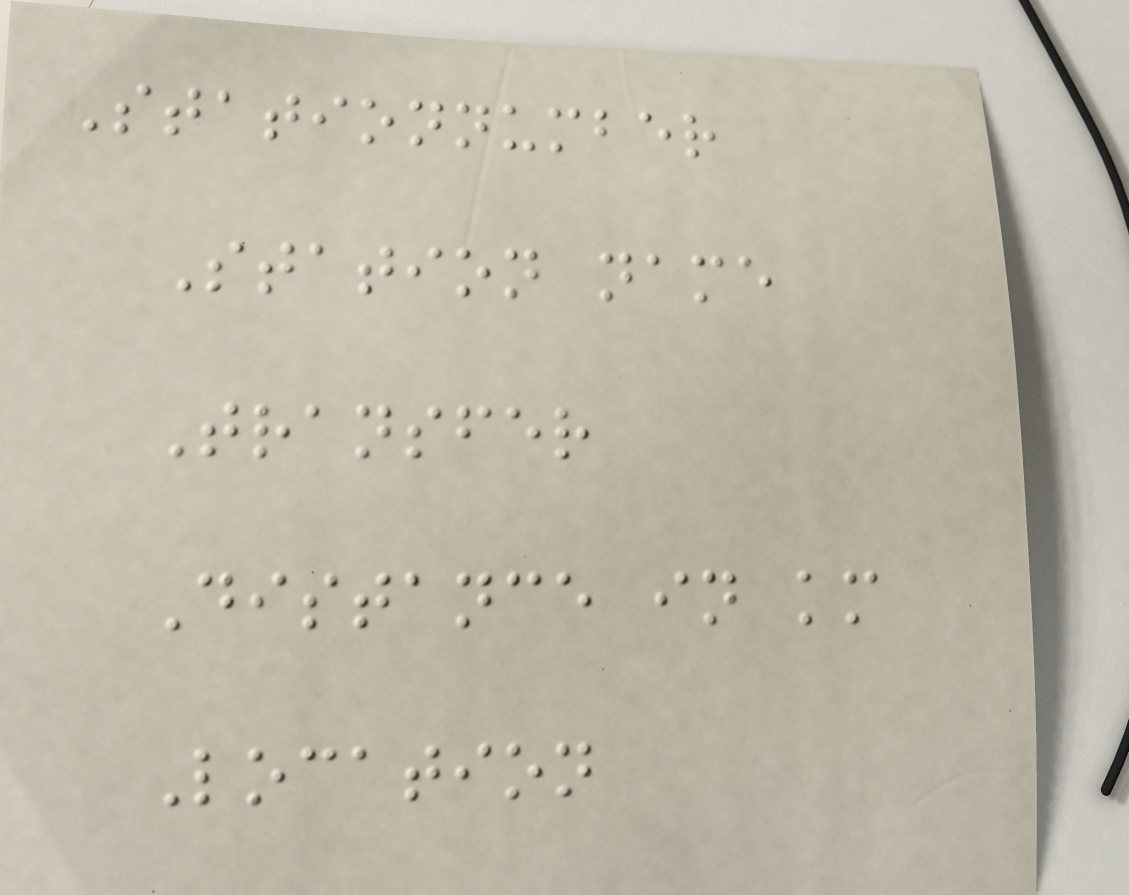Stationnumber
Station name
Transfer
Distance in km
Location
